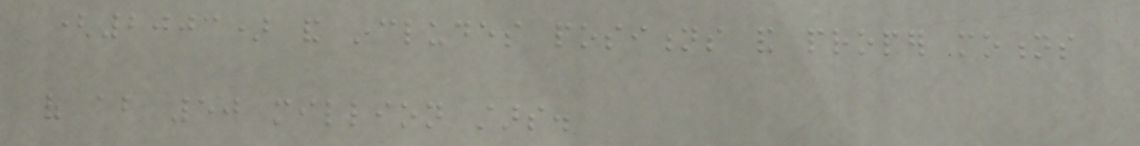(2003) and includes positions and proper motions
of about 50 million stars.
